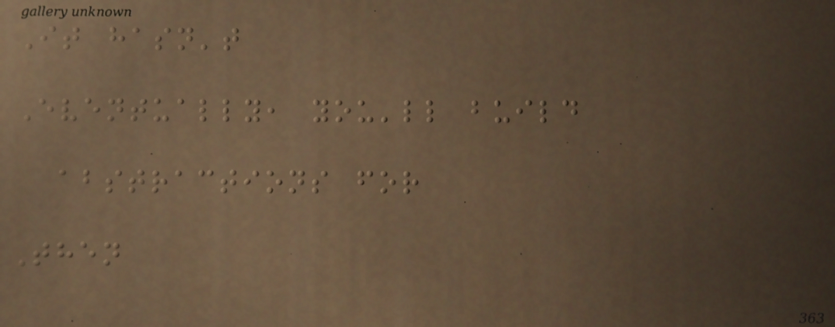It hasn't
Eventually, you'll build
abstractions for
Then
